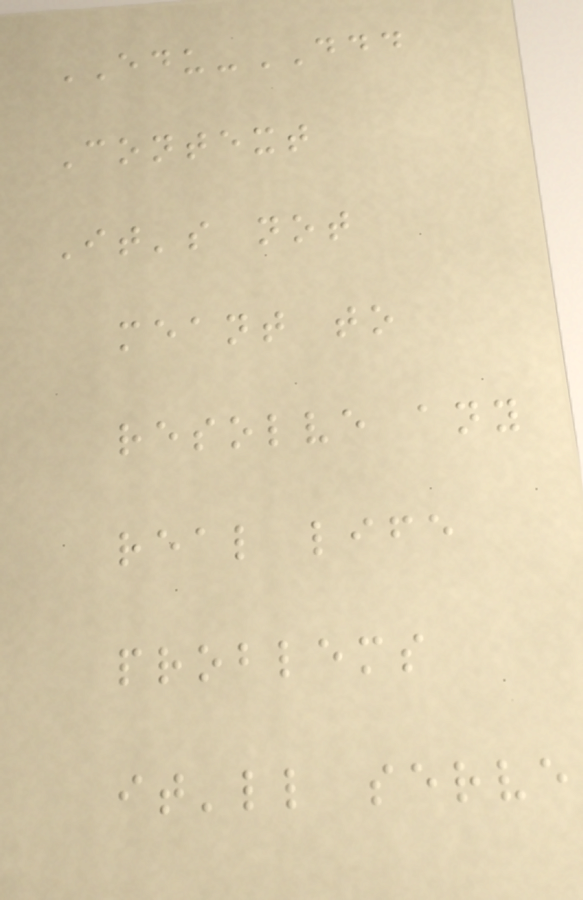EDU-DDD
Context
It's not
meant to
resolve any
real life
problems
it'll serve
